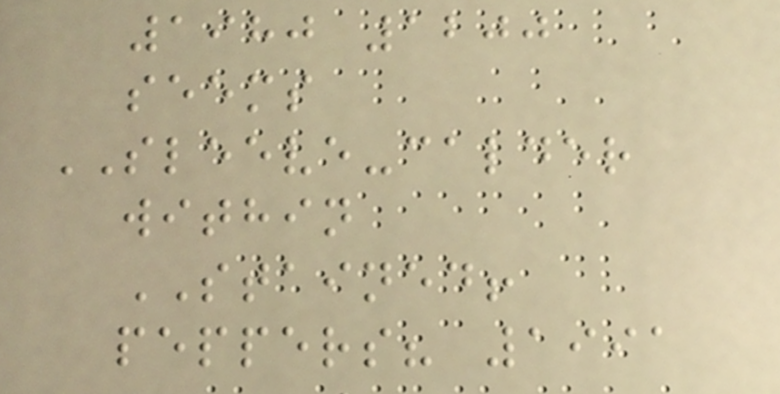1980 1200
seems
SLEEVE-calder
within
STAINED!
peppers? 1991
